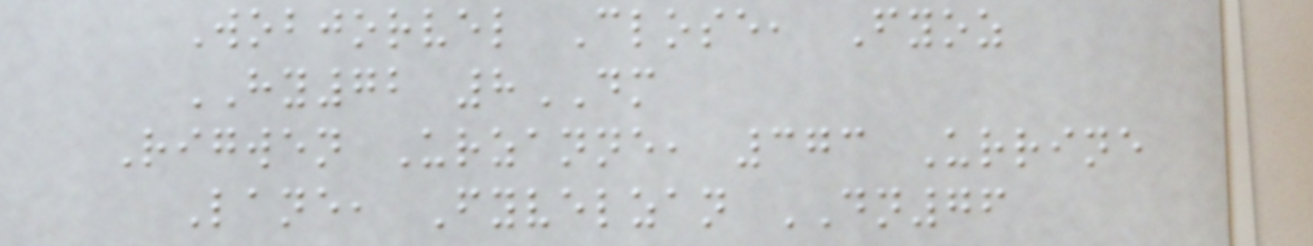Wobjorvel Close, Fyoz
HY72 8DM
Rigwen Urzanne, 373 Urrine
Lane, Fyvelzan DN76
